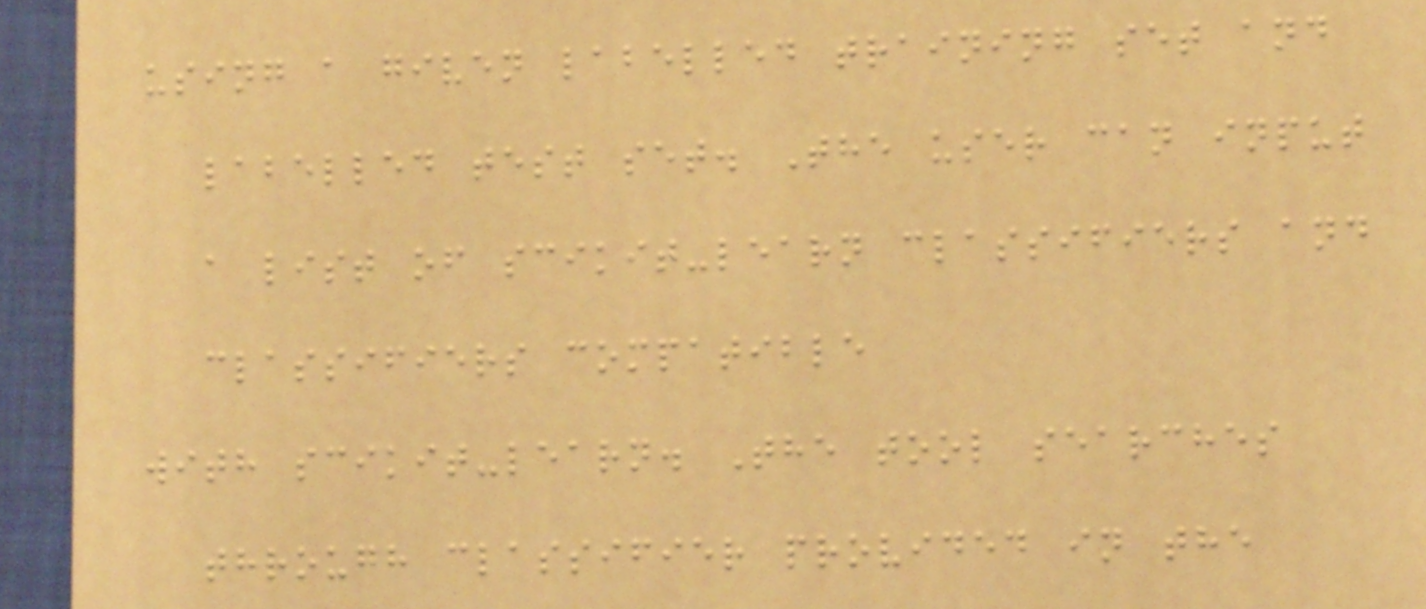using a given labelled training set and
labelled test set. The user can input
a list of scikit-learn classifiers and
classifiers compatible
with scikit-learn. The tool searches
through classifier provided in the
